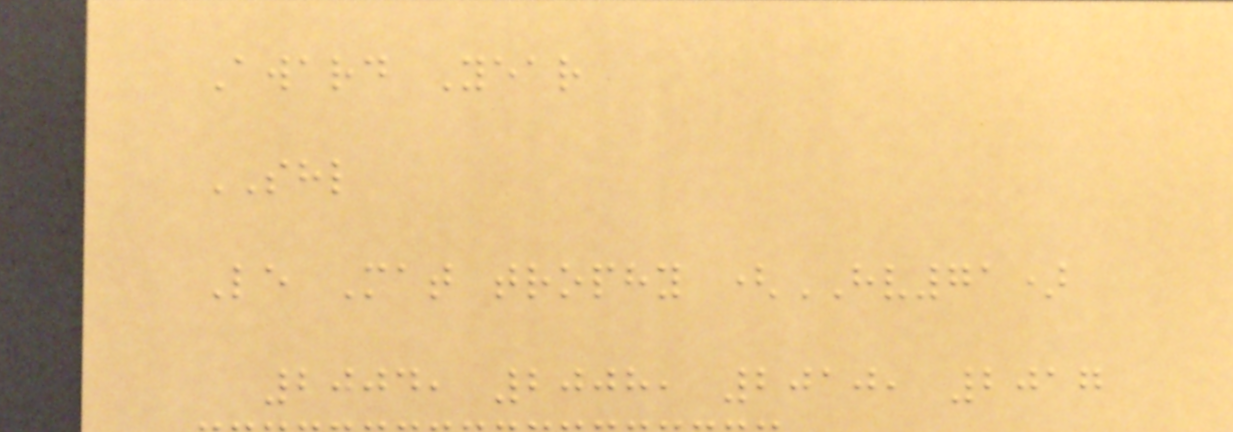Award Year
SHL
Le Mat trophy (HV71)
2004, 2008, 2010, 2017
